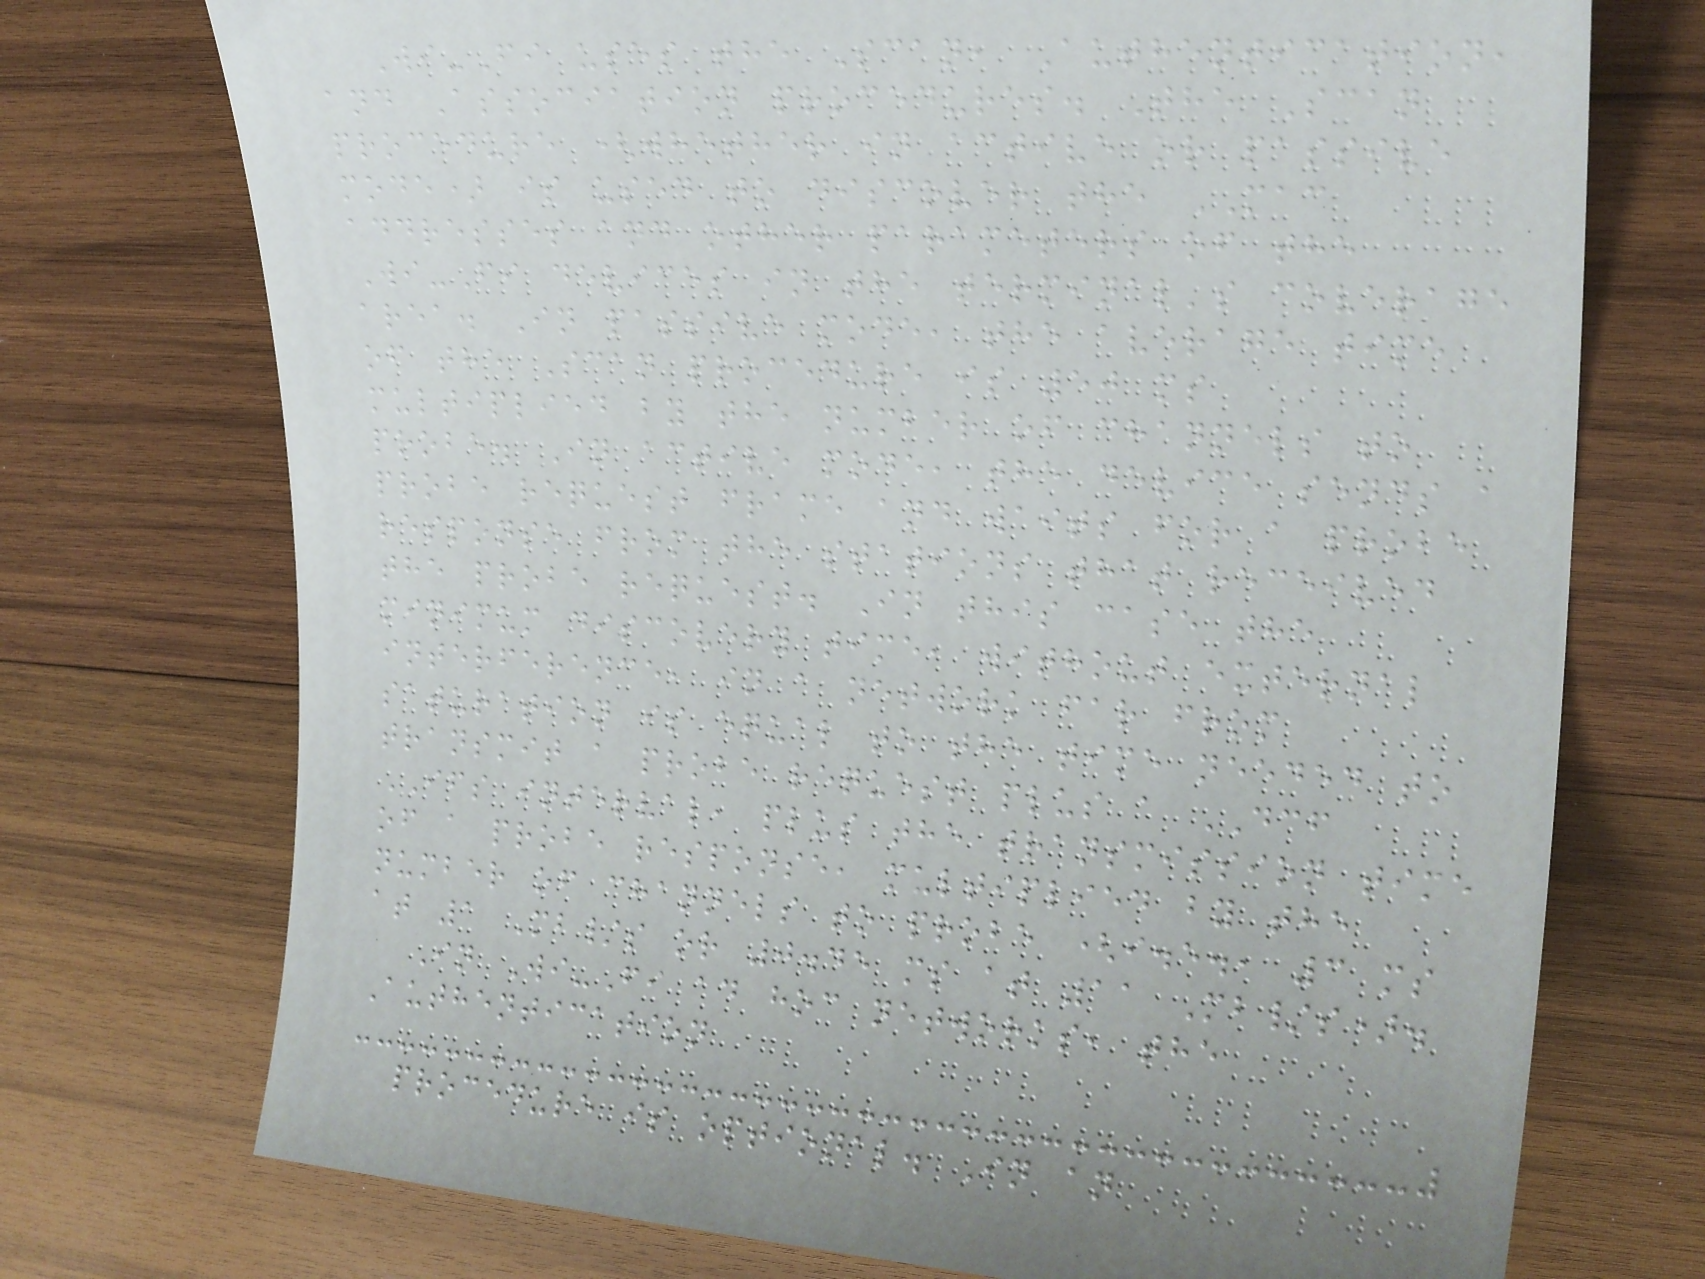Wi-Fi uses the Scan, Authentication,
and Association procedures. The Scan
procedure (whether in active or passive
mode) is used to discover the MAC
addresses and other parameters of the
Wi-Fi devices in the terminal's coverage
area. In passive mode, the average time
of the Scan procedure is 50 ms
multiplied by the number of channels to
probe. In active mode, the device sends a
probe request frame and waits for a probe
response from the stations that received
the probe request. In this case the
minimum discovery time, without external
interference, in a network far from
saturation is equal to the time needed to
transmit a probe request plus a DCF
IFS interval, plus the transmission time
of a probe response, multiplied by the
number of channels to probe (i.e., 3 ms
at 1 Mb/s or 0.45 ms at 11 Mb/s).
In Wi-Fi ad hoc networks, the
Authentication
procedure is optional. In an
